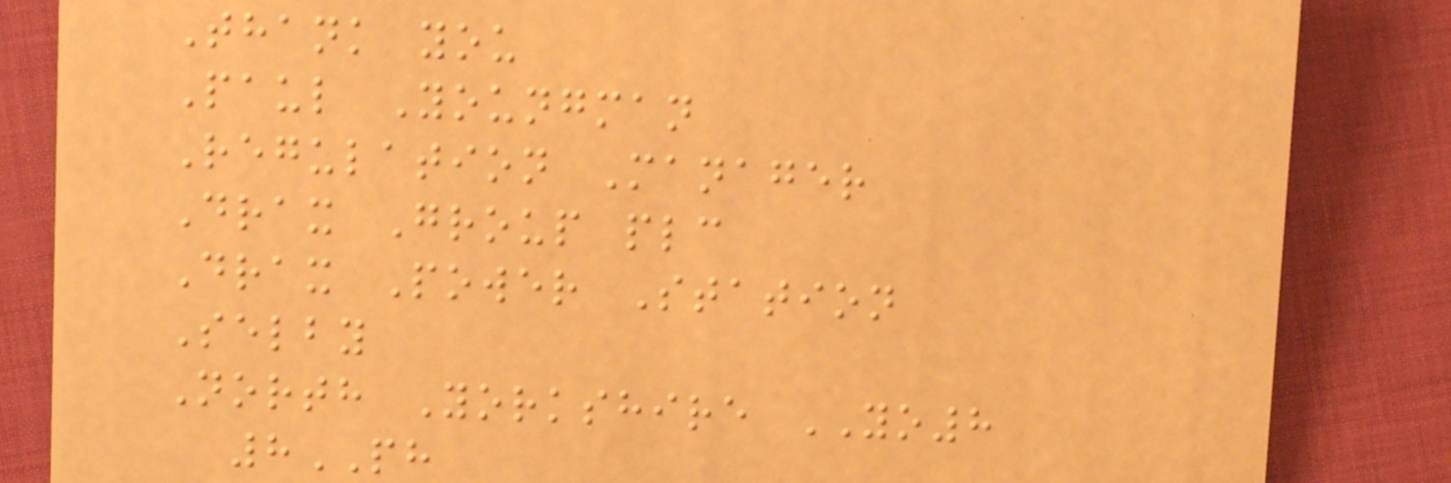Thank you
Paul Youngman
Regulation Manager
Drax Group plc
Drax Power Station
Selby
North Yorkshire YO8
8PH
